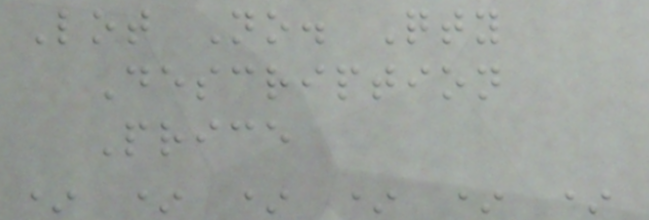Lot No. Qty
Description
Price
* * * * * *
